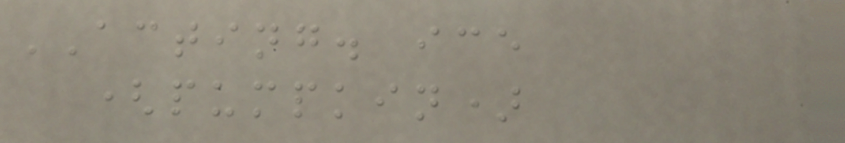ACTING. ice
(pumpkin)
